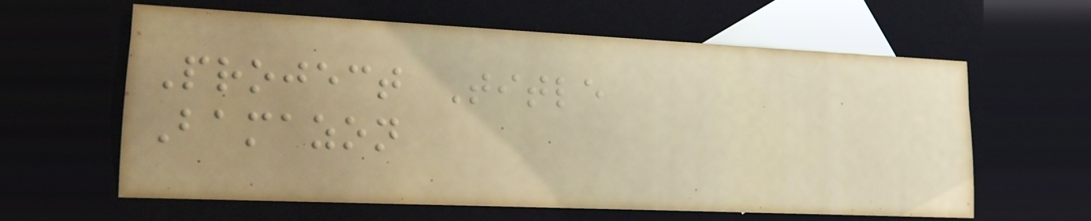Project Title
Bamazon
